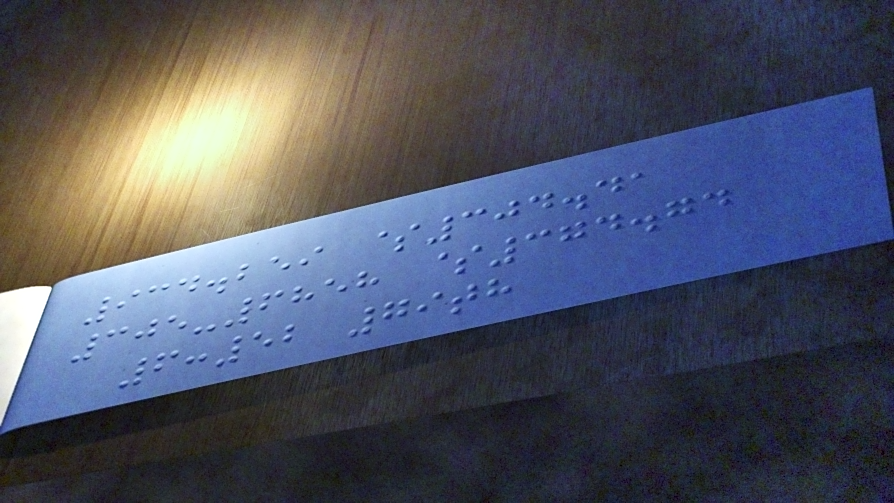934.259 $304.41
305-6858 $374.74
6:52 79th
